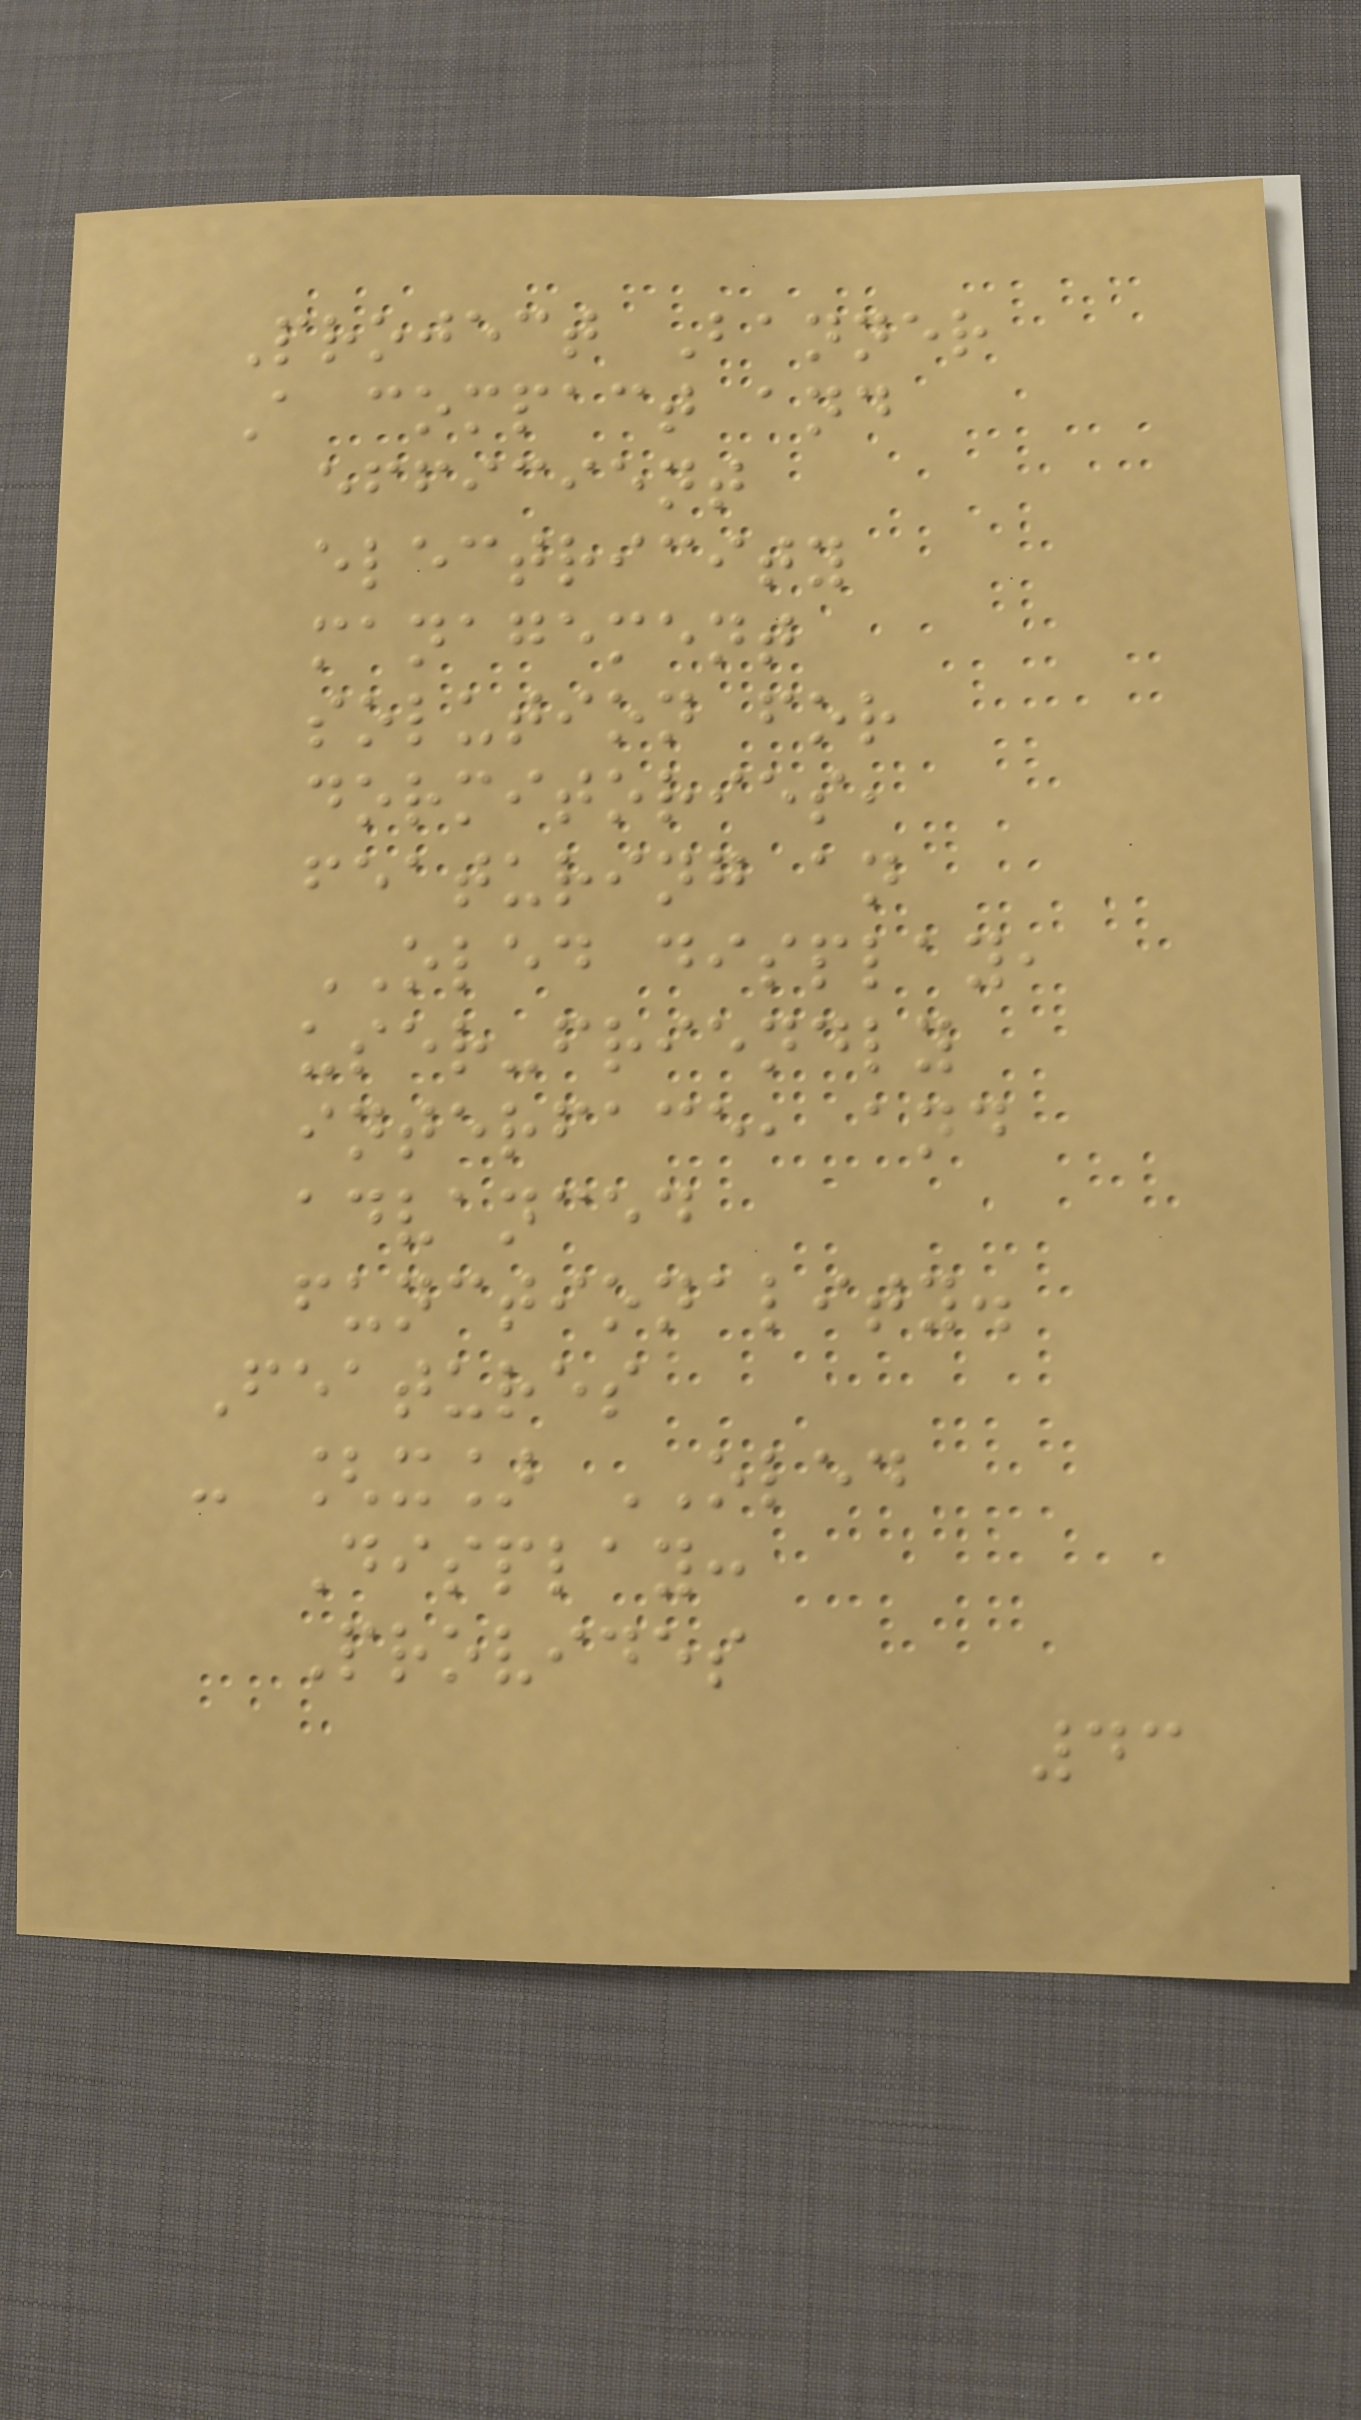Project Banner
A compact and
efficient
electricity
management
solution for
dormitories,
featuring an
OLED display,
user-friendly
interface, and
advanced
functionality.
Features
- [x] OLED
Display:
Provides
43
